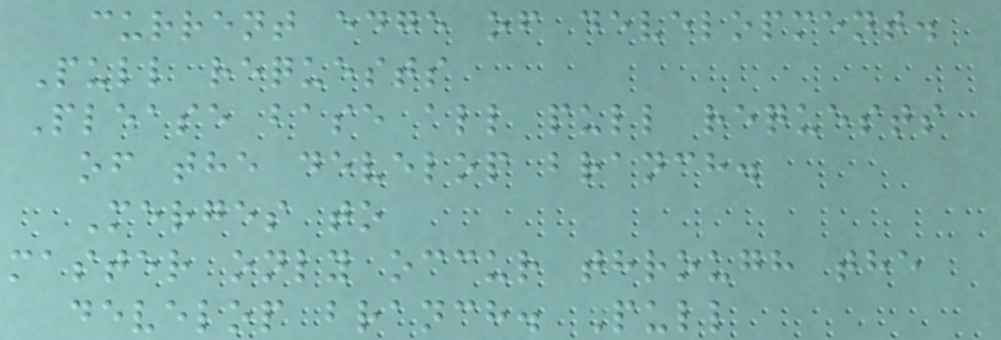current edge of development.
Pull requests
Please base all pull requests
of the develop branch.
Merges to
master only occur through the
develop branch. Pull
